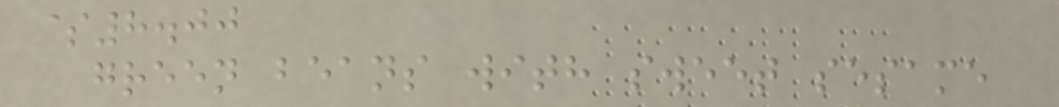$8.00
green beans with sweet sesame
